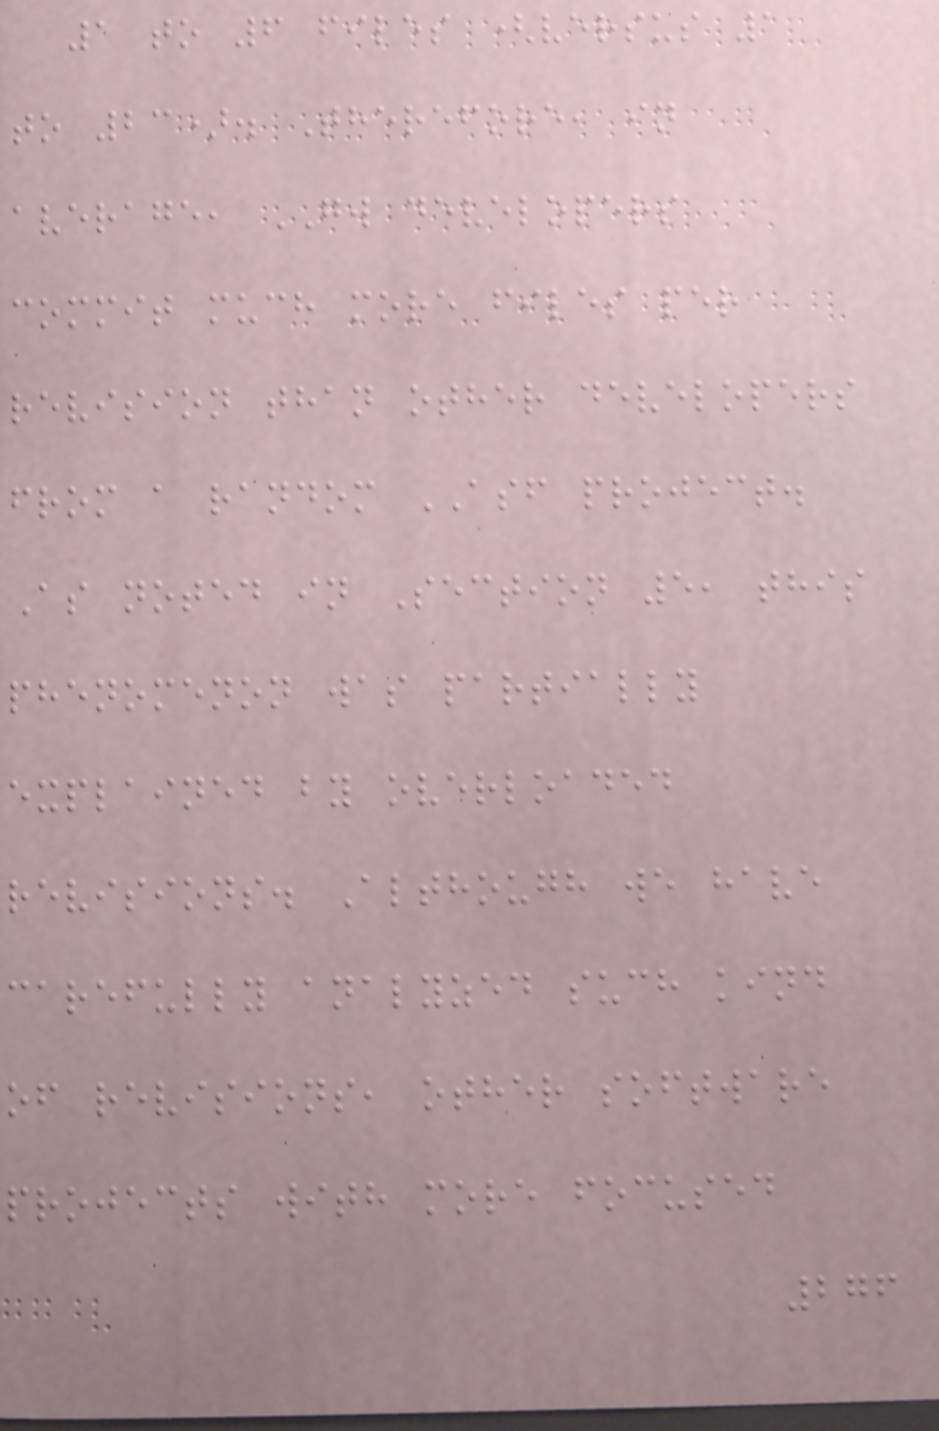1 to 6 files (versus 1
to 23). Therefore, in
average, GW developers
commit much more files per
revision than other developers
from a random ASF project.
As noted in Section 5, this
phenomenon was partially
explained by overloaded
revisions. Although we have
carefully analyzed such kind
of revisions, other software
projects with more focused
276
